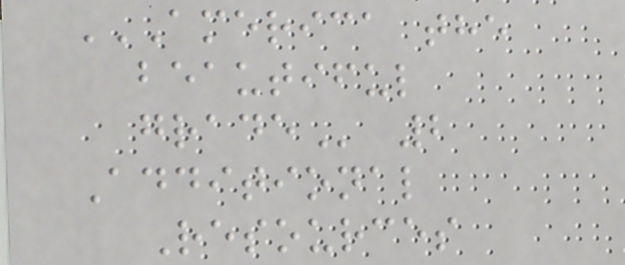AMERICA THE
BEAUTIFUL
GRADE 2
Additional
Resources
